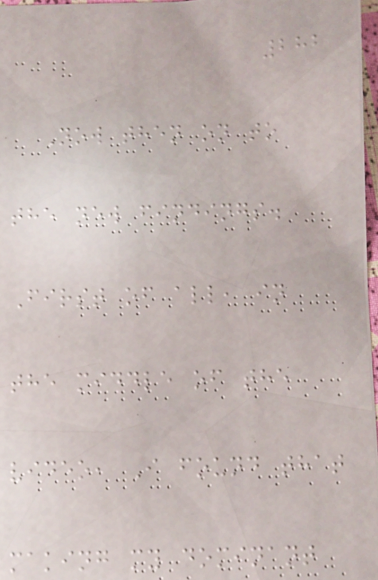282
Now then on to
the new findings.
First of all, in
the middle of the
video, I found that
making my dominant
